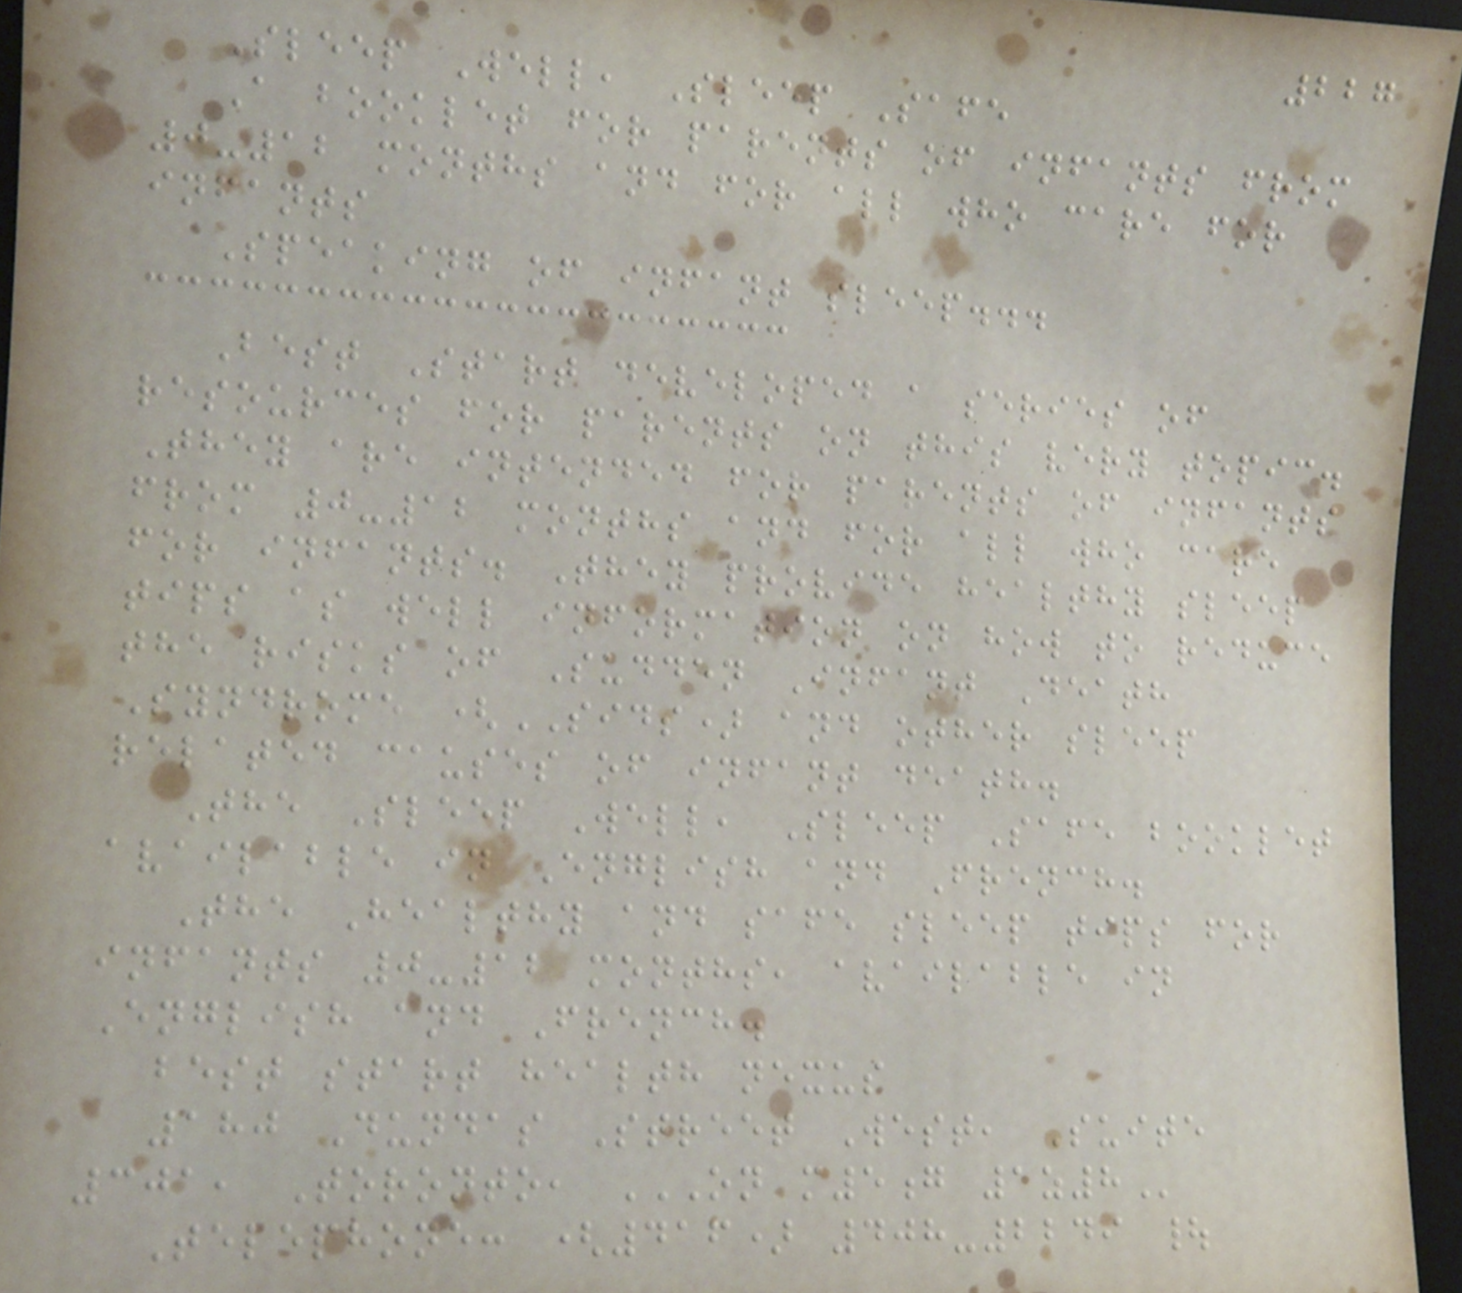227
Sleep Well, Sleep Safe
A booklet for parents of infants from
0-12 months and for all who care for
infants
Speaking of infant sleep...
Best Start developed a series of
resources for parents on this very topic.
They are intended for parents of infants
from 0-12 months and for all who care
for infants. They provide healthy sleep
tips as well information on how to reduce
the risks of Sudden Infant Death
Syndrome (SIDS) and other sleep
related causes of infant death.
The Sleep Well, Sleep Safe booklet
available in English and French.
The Healthy and safe sleep tips for
infants 0-12 months, available in
English and French.
best start health nexus
180 Dundas Street West, Suite
301, Toronto, ON M5G 1Z8
Telephone: (416) 408-2249 |
